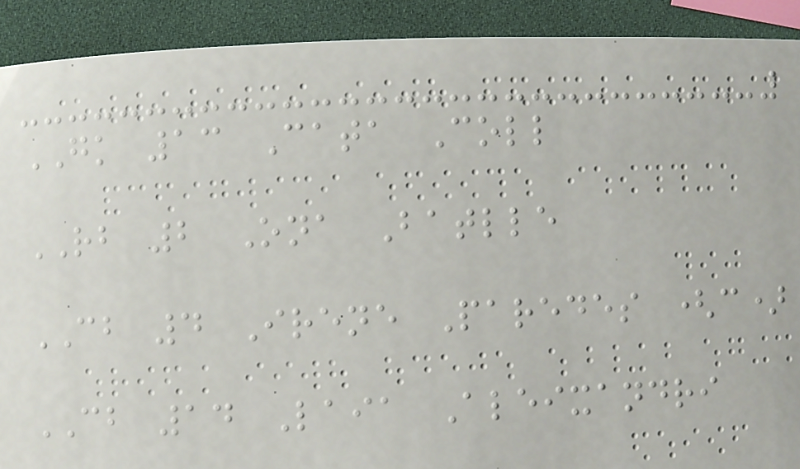GK 13 Cata Coll
RB 2 Ona Batlle
CB 4 Irene Paredes (c)
CB 14 Laia Aleixandri
